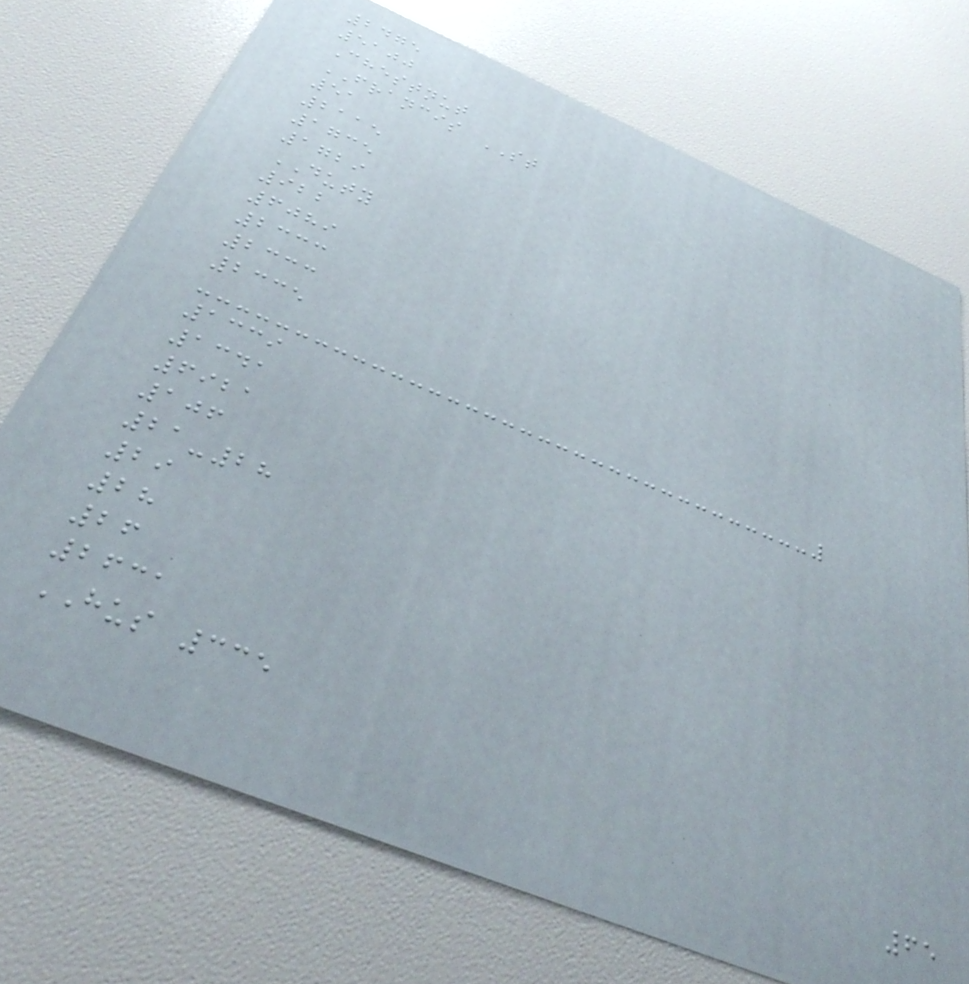2475
5100
Chestnut
FRANCIS ST
51
2115
1735
1729
DUTY
922
6089
2333
2333
2335
1339
1341
6921
106
21-28
29
28
26
2631
HUS 335
65
